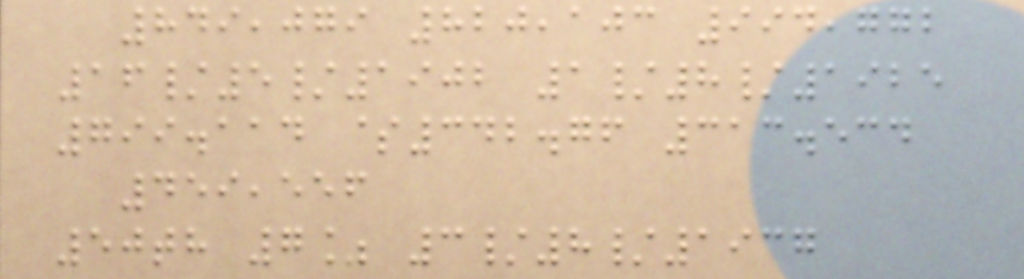849,079 820,103 994,772
16/5/1902 1/8/1925
799.114 $342.76 313.534
459,556
50th 7% 3/8/1937
